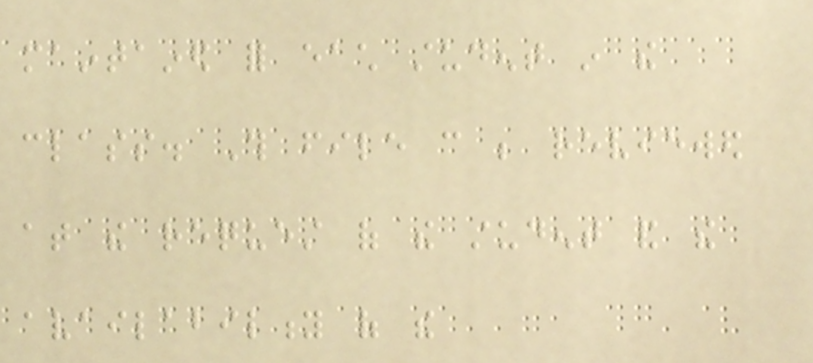maintained for each student in the
class. This file can be reviewed
at the request of the student and the
availability of the
